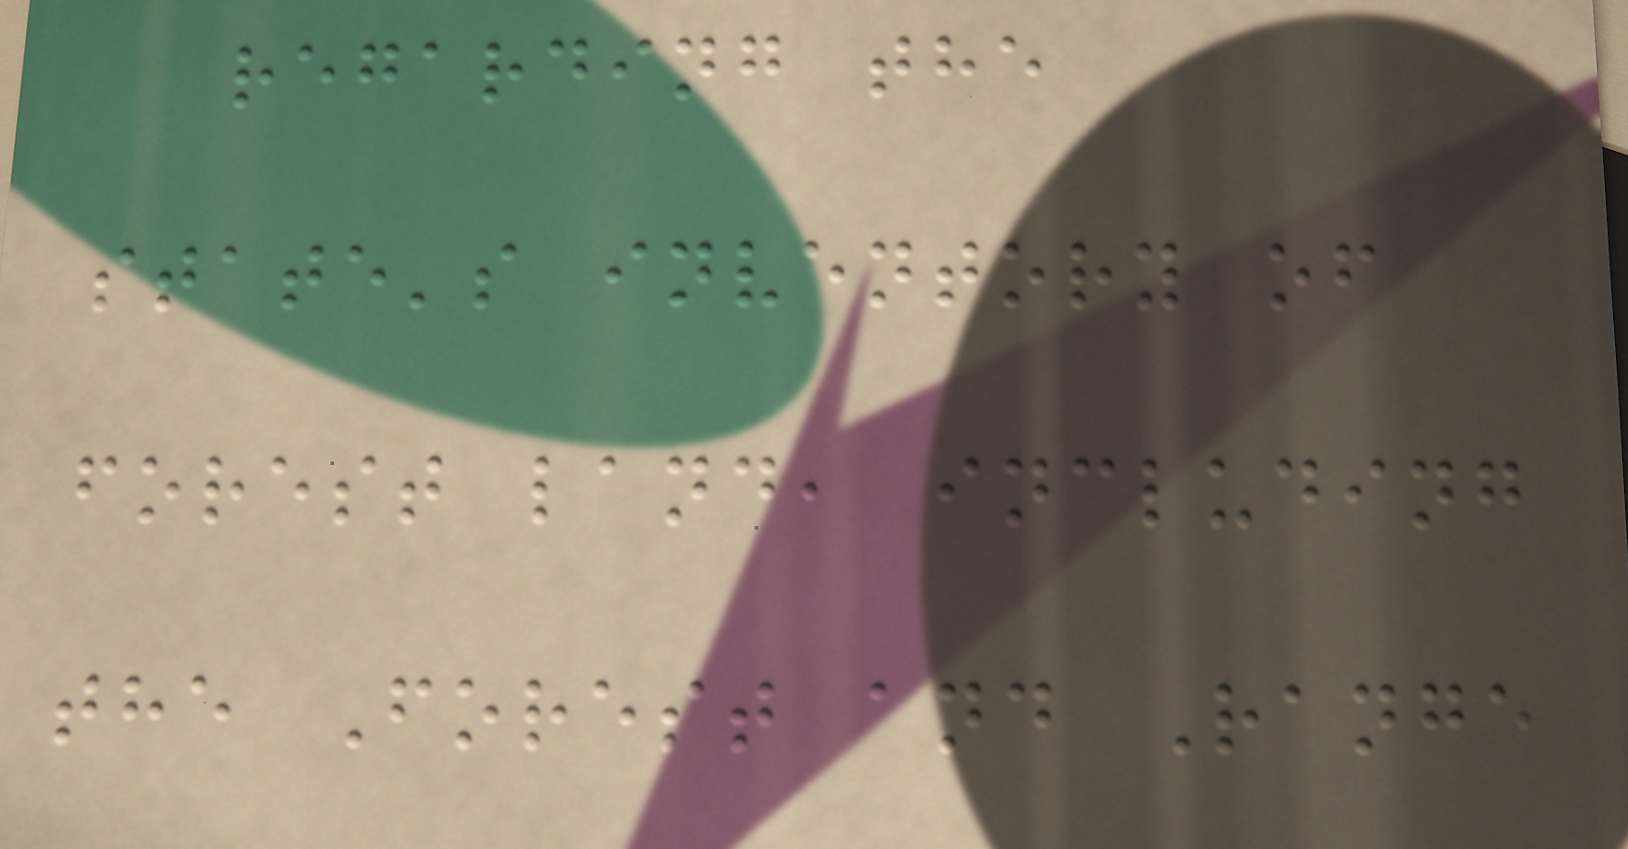regarding the
state's inventory of
forest land, including
the Forest and Range
